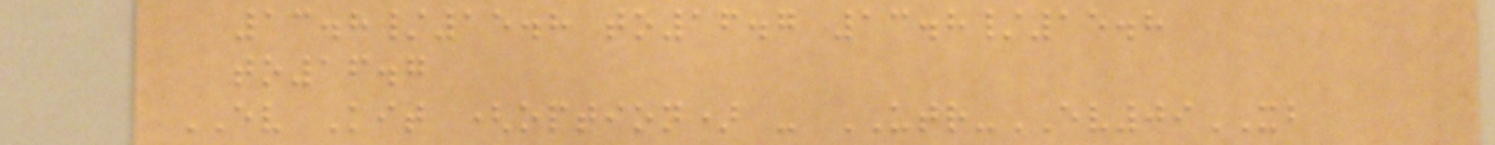13.8/15.8 to16.7 13.8/15.8
to16.7
EV Kit (option) - UTR-EV09XB
